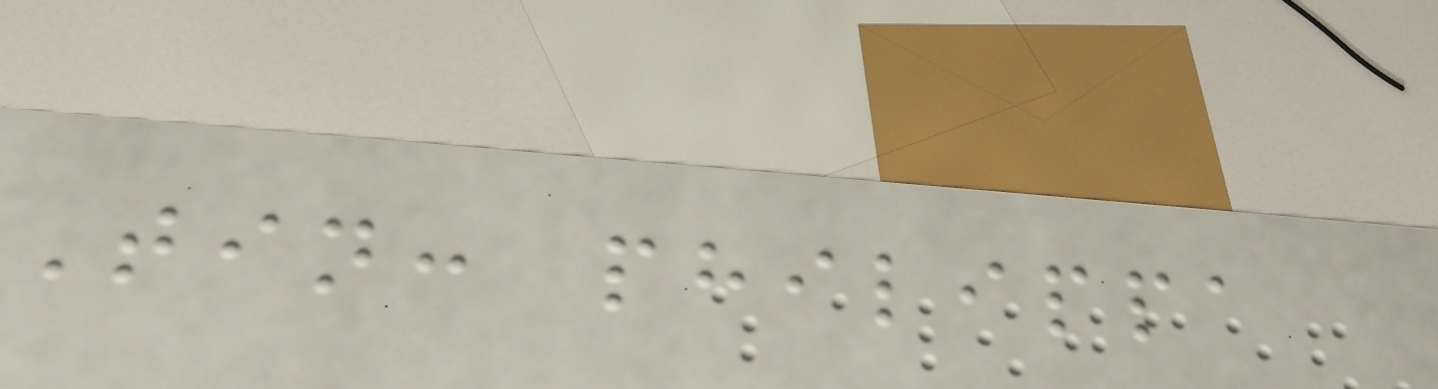Tin: philippa
